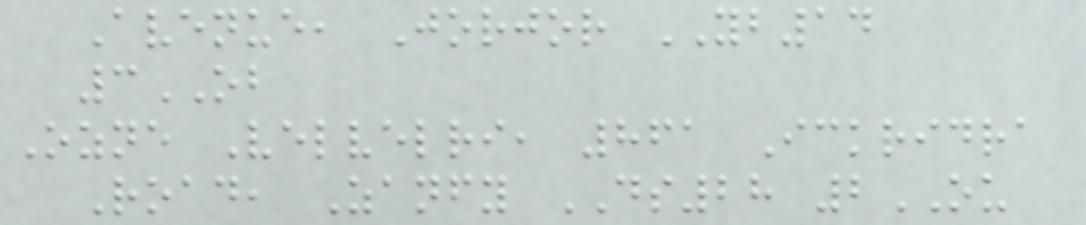Avenue, Jorjor YB14
3OB
Ozne Velvelri, 861 Ickridra
Road, Zanfy DS28 2OU
